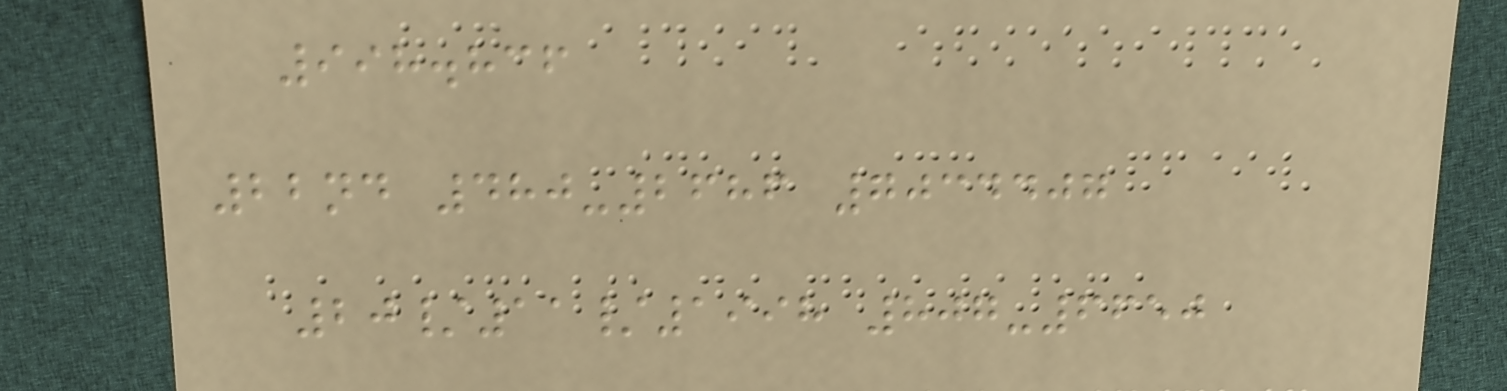998.836
22nd 480-2686 7034407
20/11/1998 807-6650
